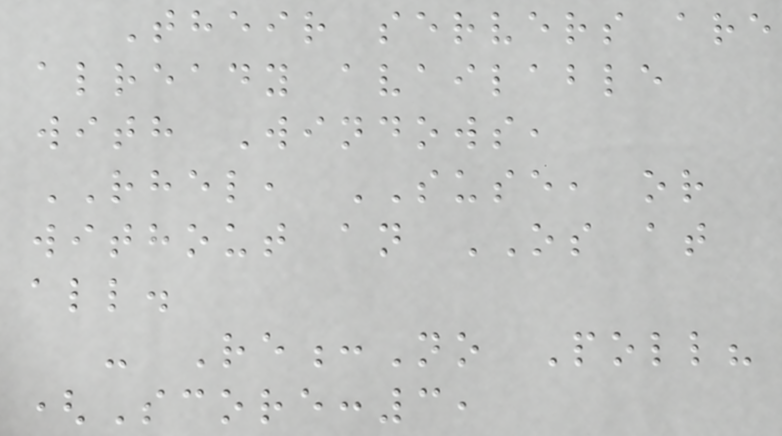Their servers are
already available
with Windows,
RHEL, SUSE, or
without an OS at
all.
- Re:No Poll?
(Score:3,
